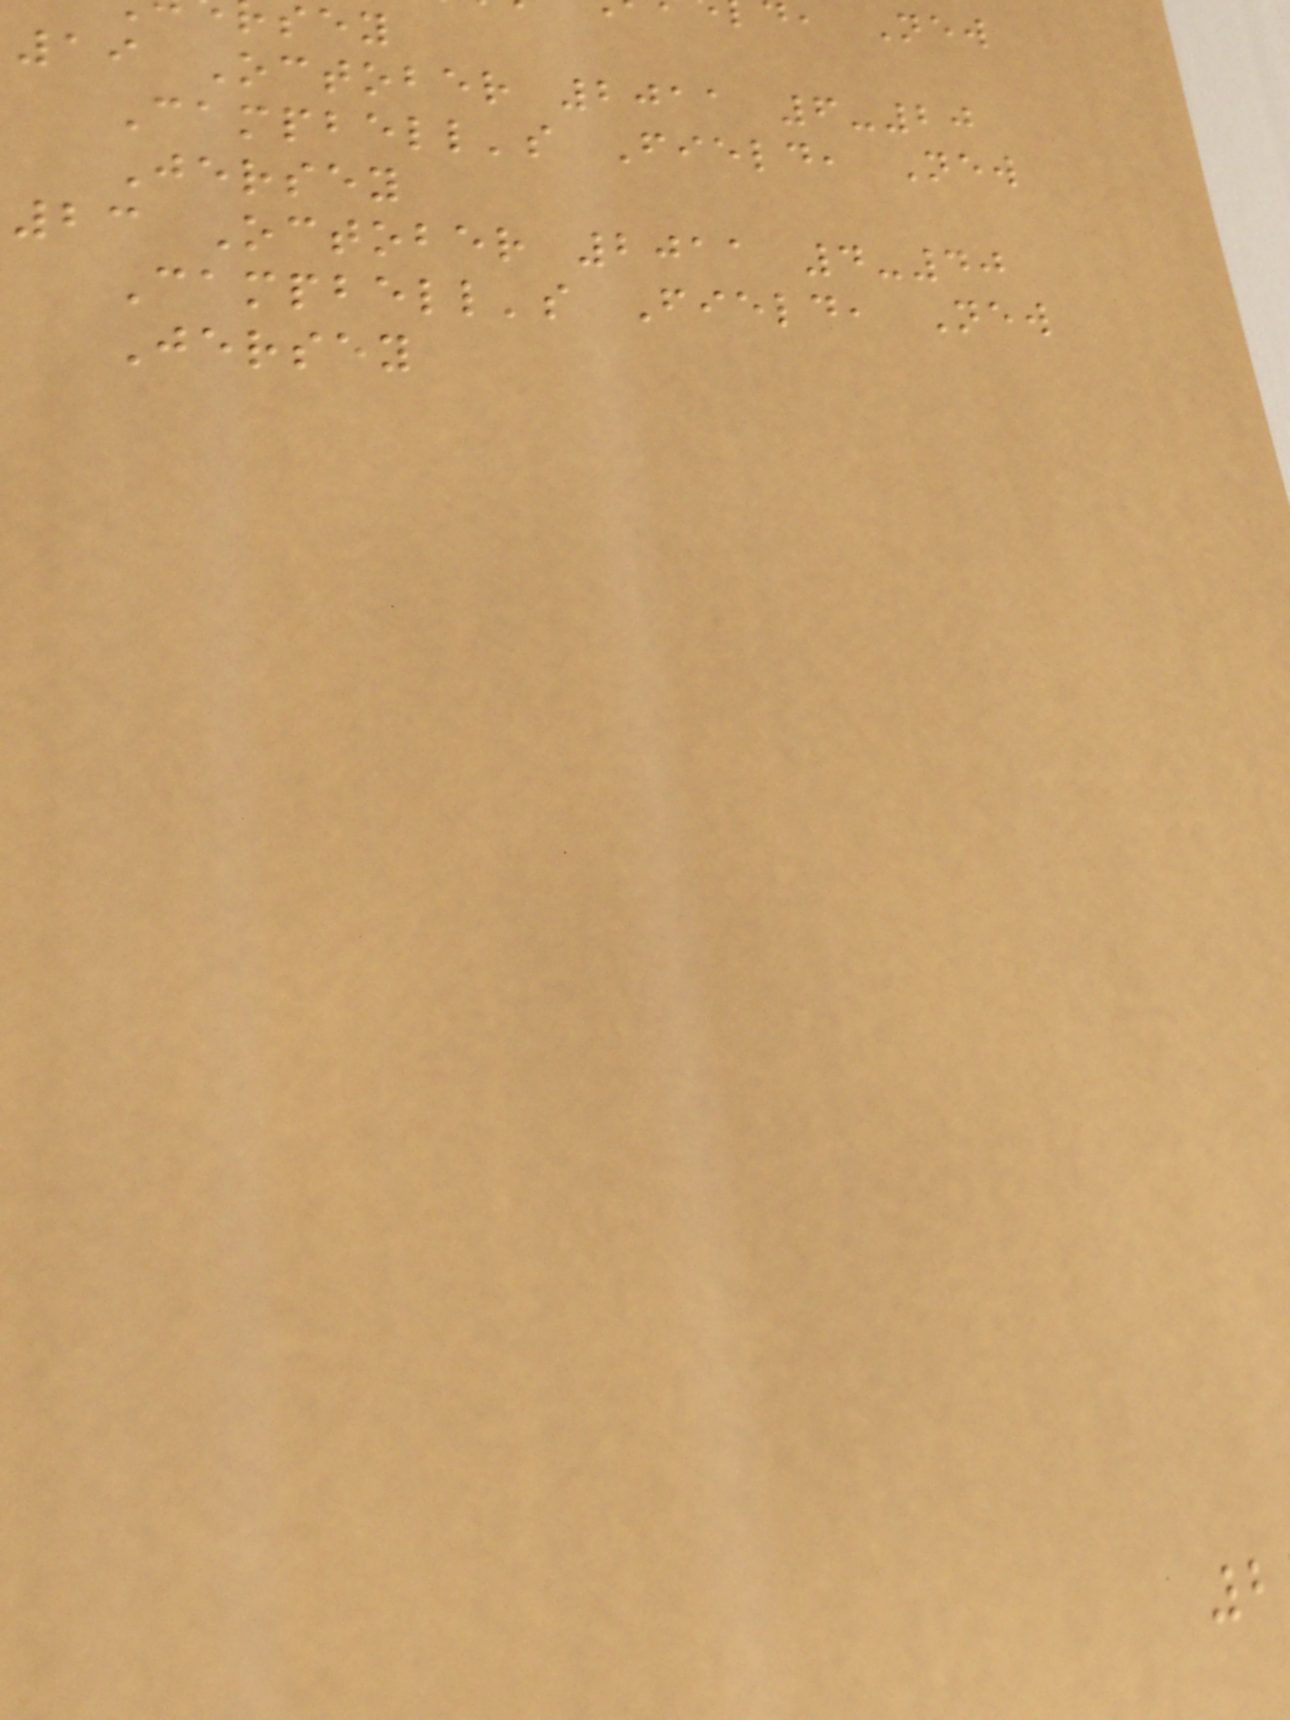, New
19 October 2011 6-20
Campbell's Field, New
Jersey
23 October 2011 4-40
Campbell's Field, New
Jersey
